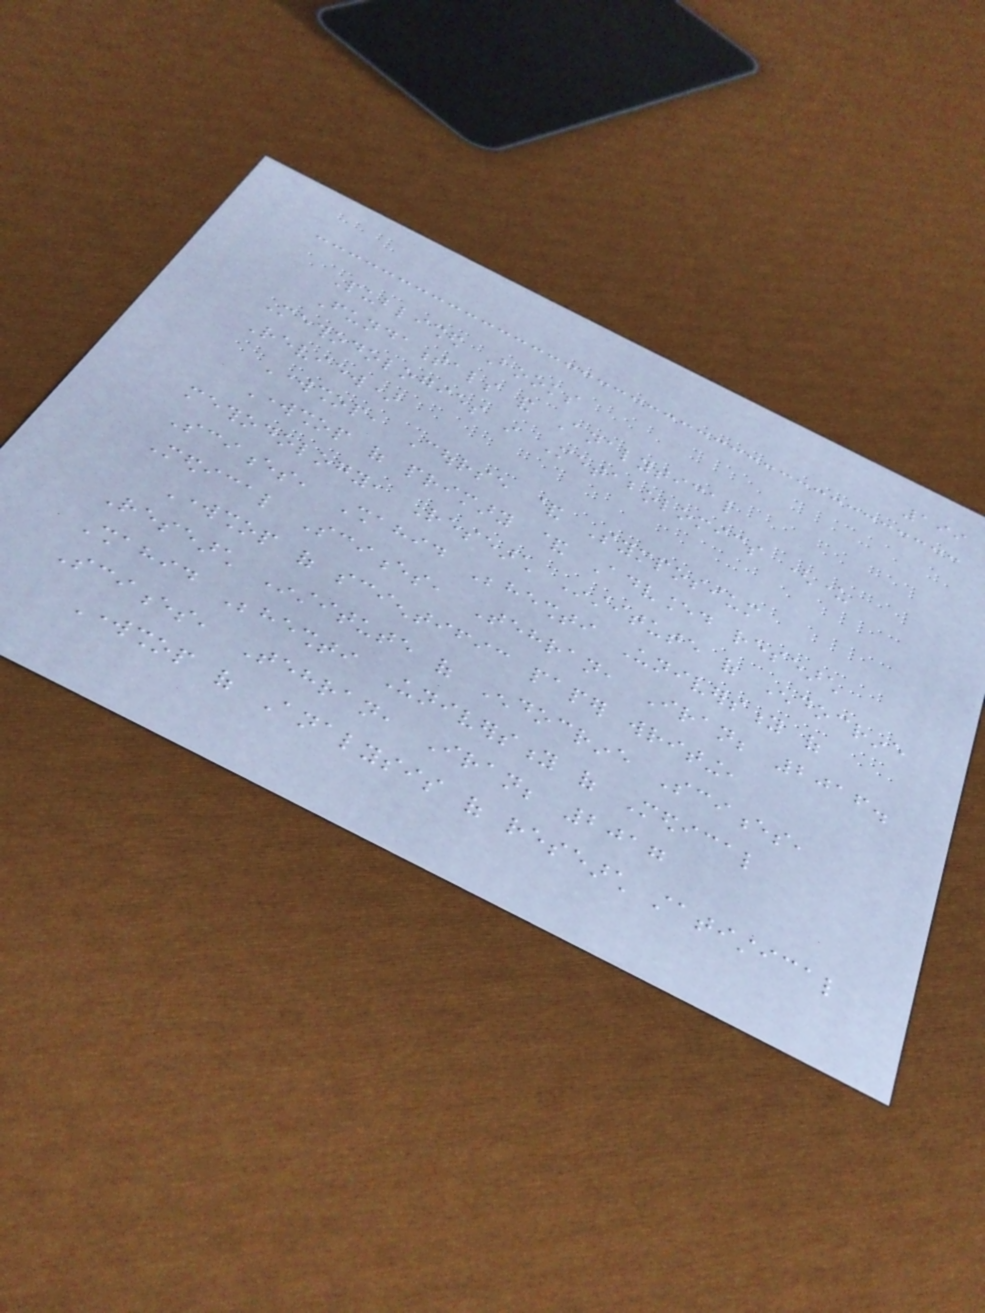199
Published Books
Fundamentals and Analytical
Methodologies in Metabolomics (under
Review)
Workshop, Course & Symposium
Workshop of primary & Advanced research
methodology, Research Institute of Endocrine
Sciences, Shahid Beheshti University of
Medical Sciences, Tehran, Iran; 2016.
Workshop of scientific paper writing,
Research Institute of Endocrine Sciences,
Shahid Beheshti University of Medical
Sciences, Tehran, Iran; 2017
Workshop of Analysis of research statistical
